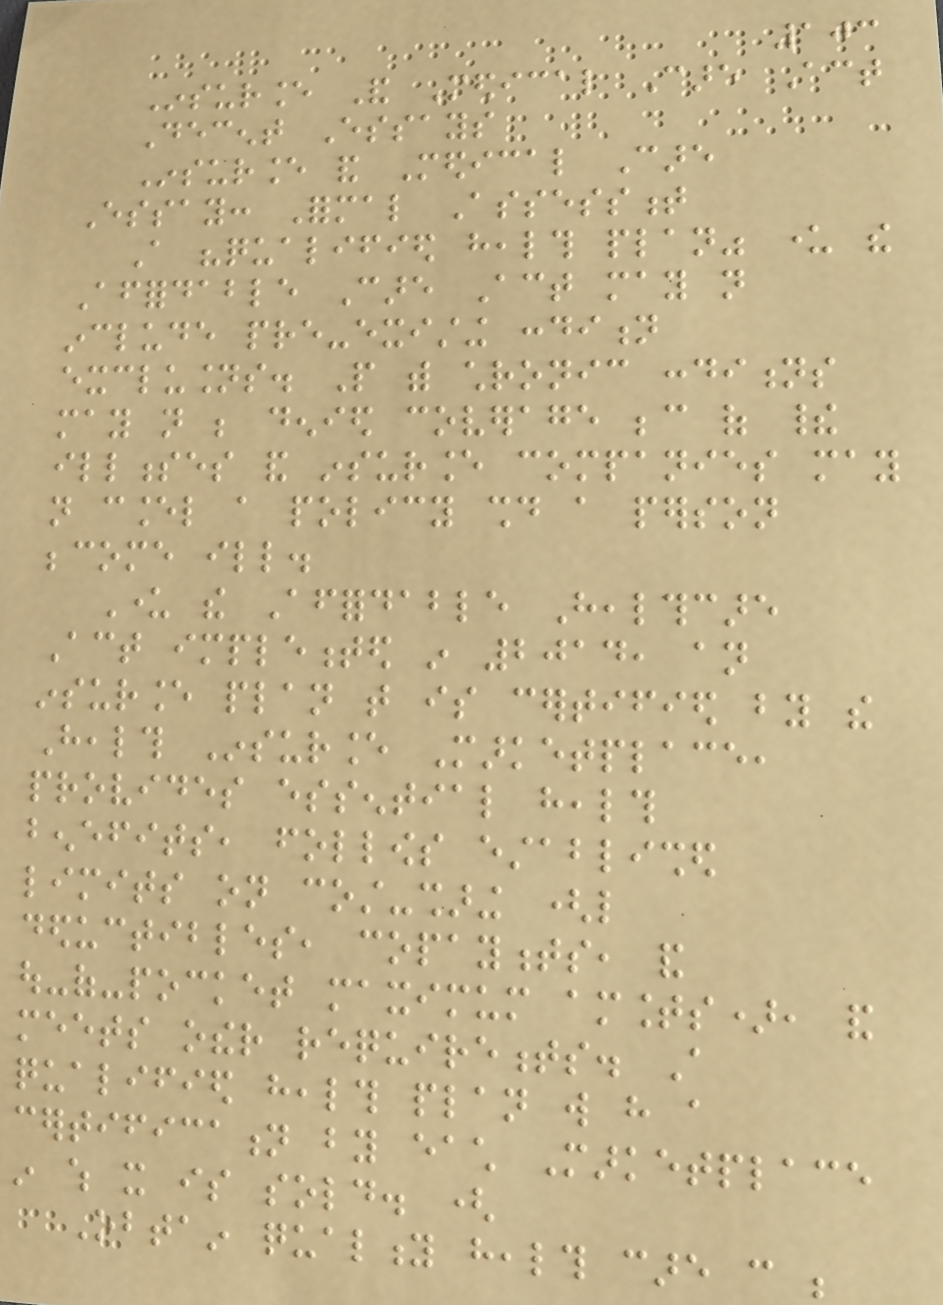103
Insurance And Medical Care Act
Decent Essays
Insurance and Medical Care
Essay: Formal Assessment
A "qualified health plan" under the
Affordable Care Act may not
include pre-existing condition
exclusions. People with chronic conditions
may not be denied coverage because of their
illnesses and insurance companies may
not cancel a policy should a person
become ill.
Under the Affordable Healthcare
Act implemented in 2014, an
insurance plan that is certified by the
Health Insurance Marketplace,
provides essential health
benefits, follows established
limits on cost-sharing (like
deductibles, copayments, and
out-of-pocket maximum amounts), and
meets other requirements. A
qualified health plan will have a
certification by each Marketplace
in which it is sold. (
Obtain quality health care can be
